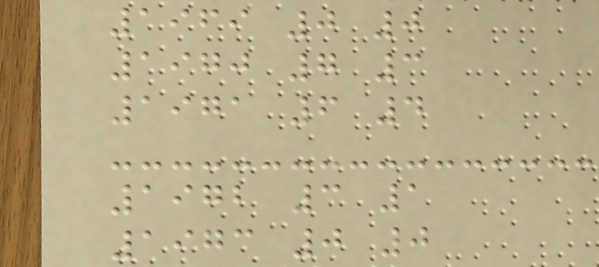1969 0 0
1970 7 3
1971 6 4
1972 3 1
1973 0 0
